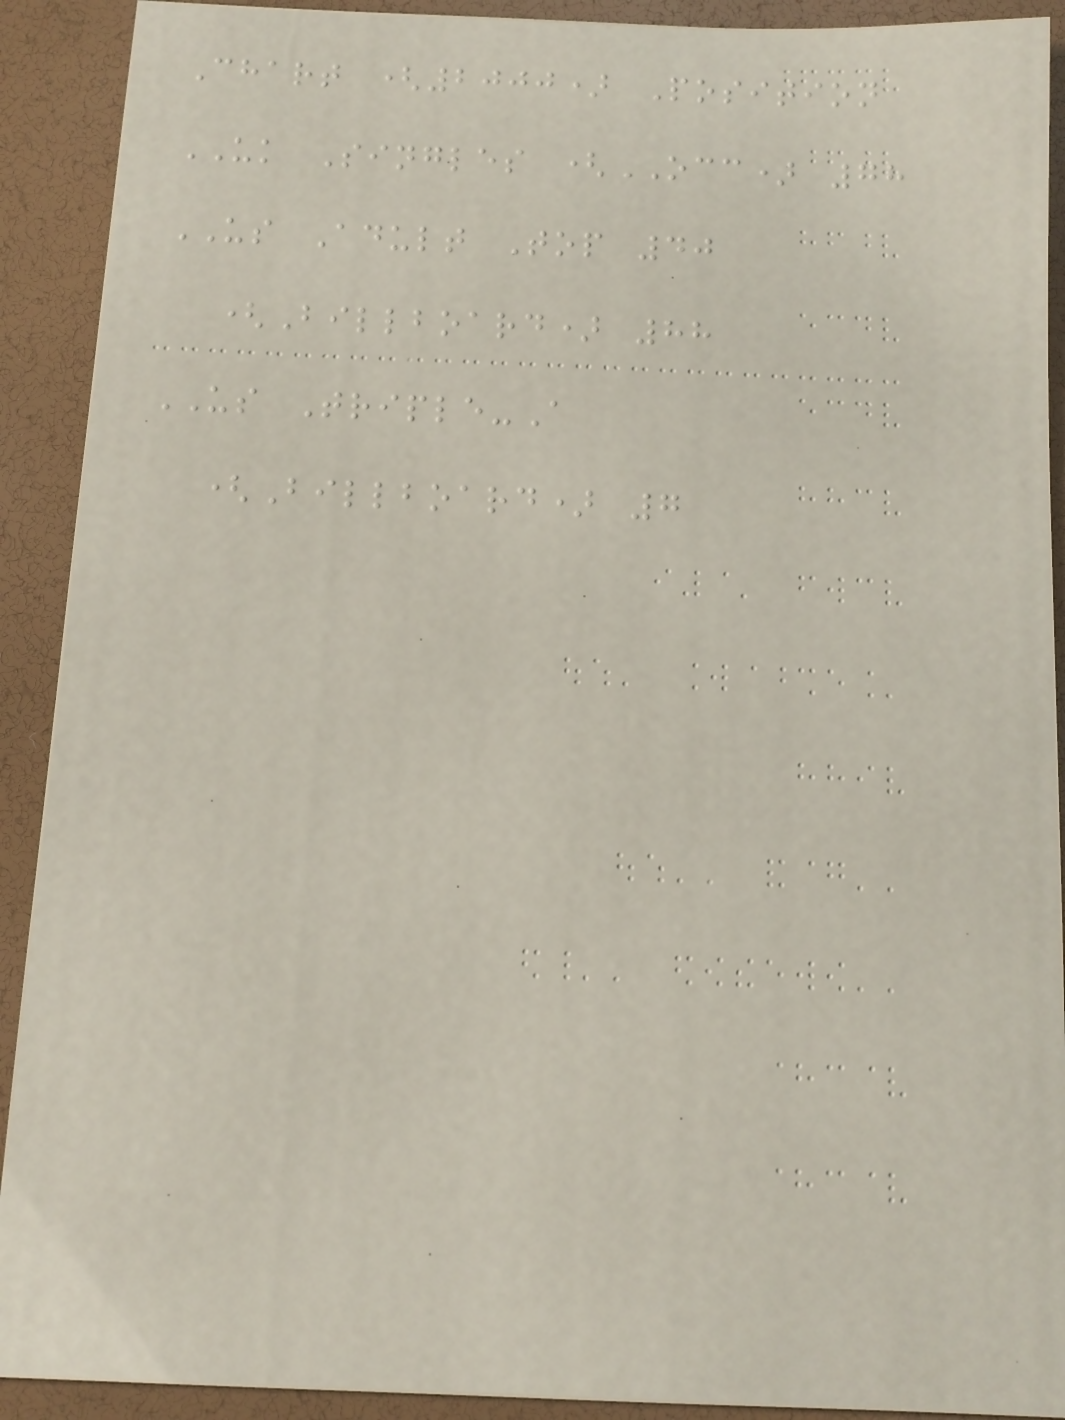Chart (2000) Position
UK Singles (OCC) 78
US Adult Top 40
(Billboard) 88
US Triple-A
(Billboard) 7
